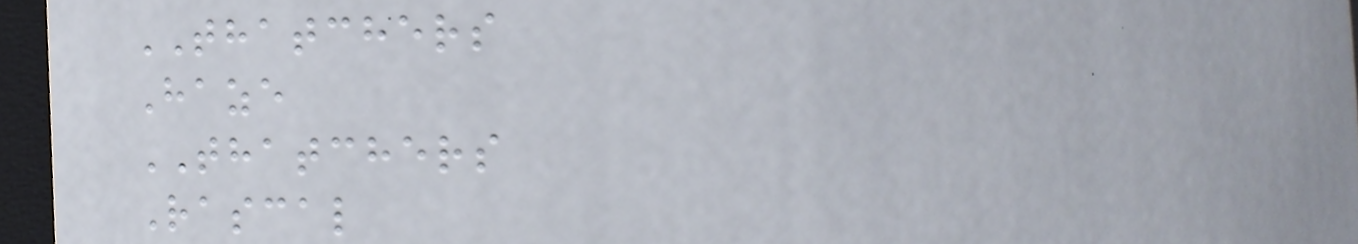THATCHERS
Haze
THATCHERS
Rascal
